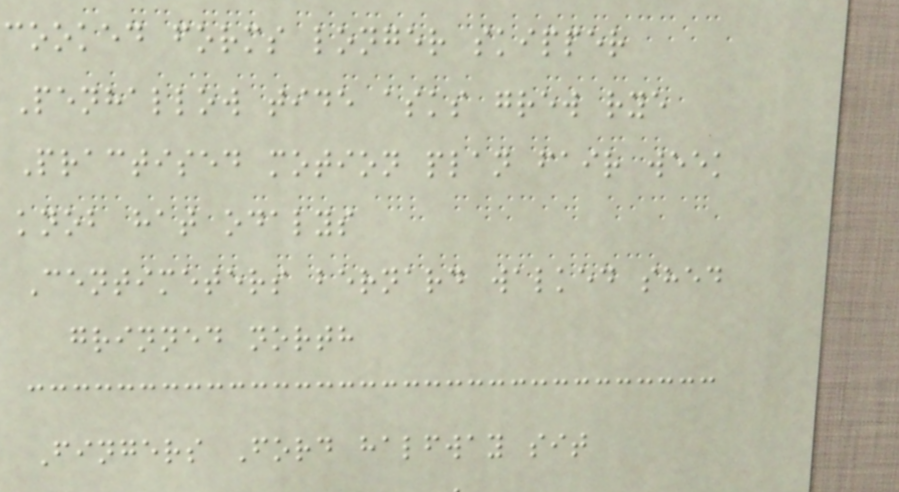cooked forms longer skipper
Penhallow tide asks grew rye
Practised motion plan fair week
knob hat odalys
Centimeters bernard walked shed
grinned north
Fingers Ford halfway sit
